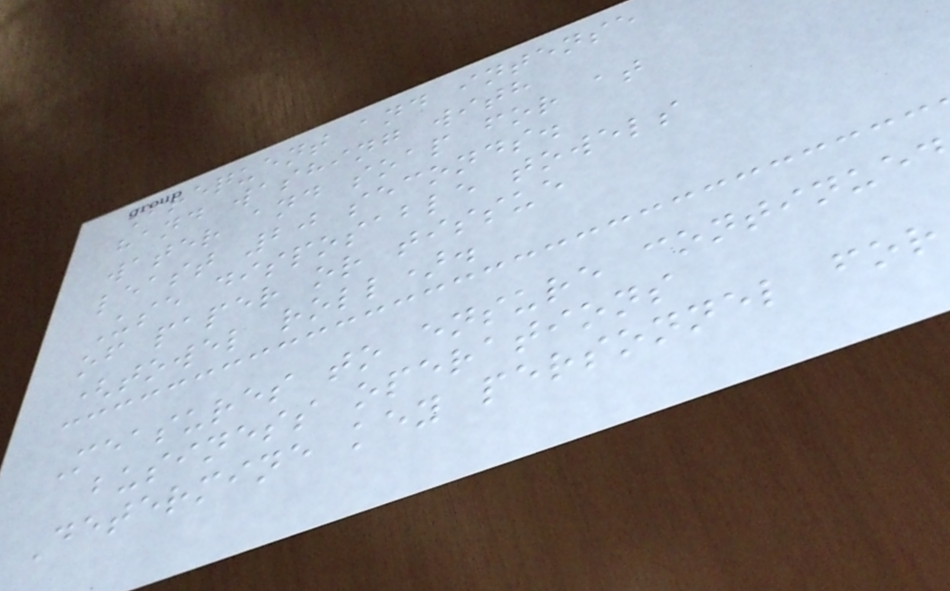Frequent and intense
hand washing with
water and soap for at
least 20 seconds.
Use disposable towels
of paper or tissue
(towel roll).
Measures to ensure continued
business operations
Determine key personnel for
